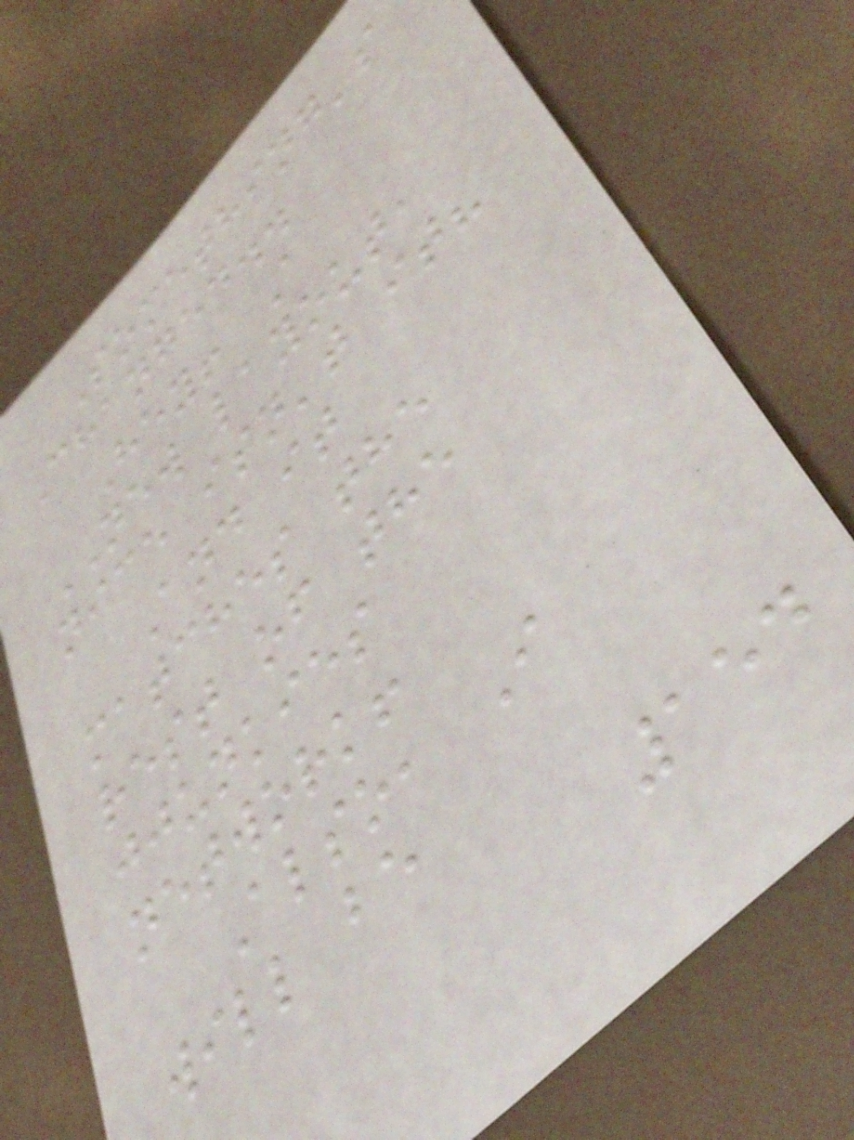Something's
Changed..
Hey! A
NEW layout,
nice isn't it?
And it
matches the
rest of the
jjunkies
network!
Also, I
will be
154
